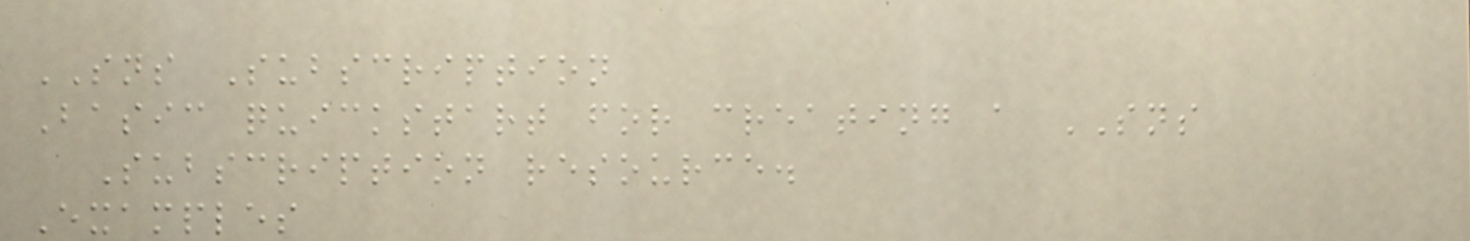SNS Subscription
Basic quickstart for creating a SNS
Subscription resource.
Examples
